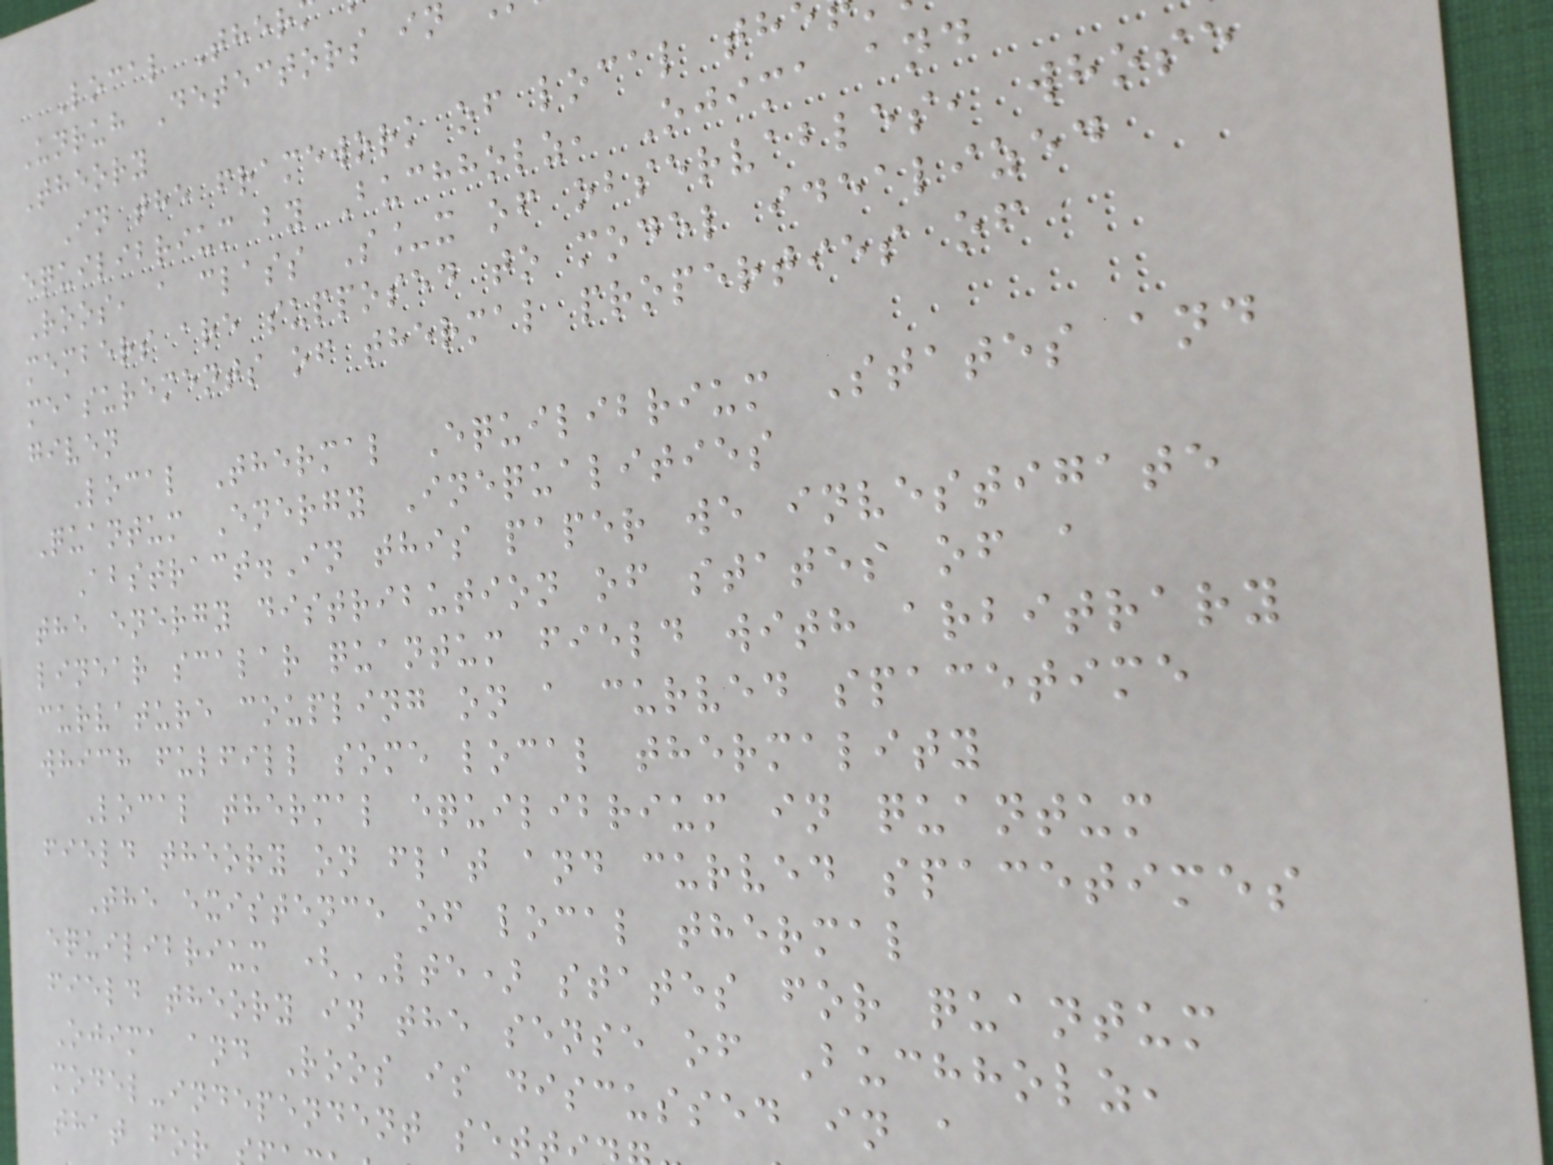Local Ther
Unruh Detectors in
Theory
In the framework of local th
equilibrium by Buchholz, Ojima and
Roos, a class S_x of observables, whose
members are supposed to model idealized
measurements of thermal properties of
given
Local Thermal Equilibrium States and
Quantum Energy Inequalities
Abstract.In this paper we investigate
the energy distribution of states of a
linear scalar quantum field with arbitrary
curvature coupling on a curved spacetime
which fulfill some local thermality
Local thermal equilibrium in quantum
field theory on flat and curved spacetimes
The existence of local thermal
equilibrium (LTE) states for quantum
field theory in the sense of Buchholz,
Ojima and Roos is discussed in a
model-independent set
that for
